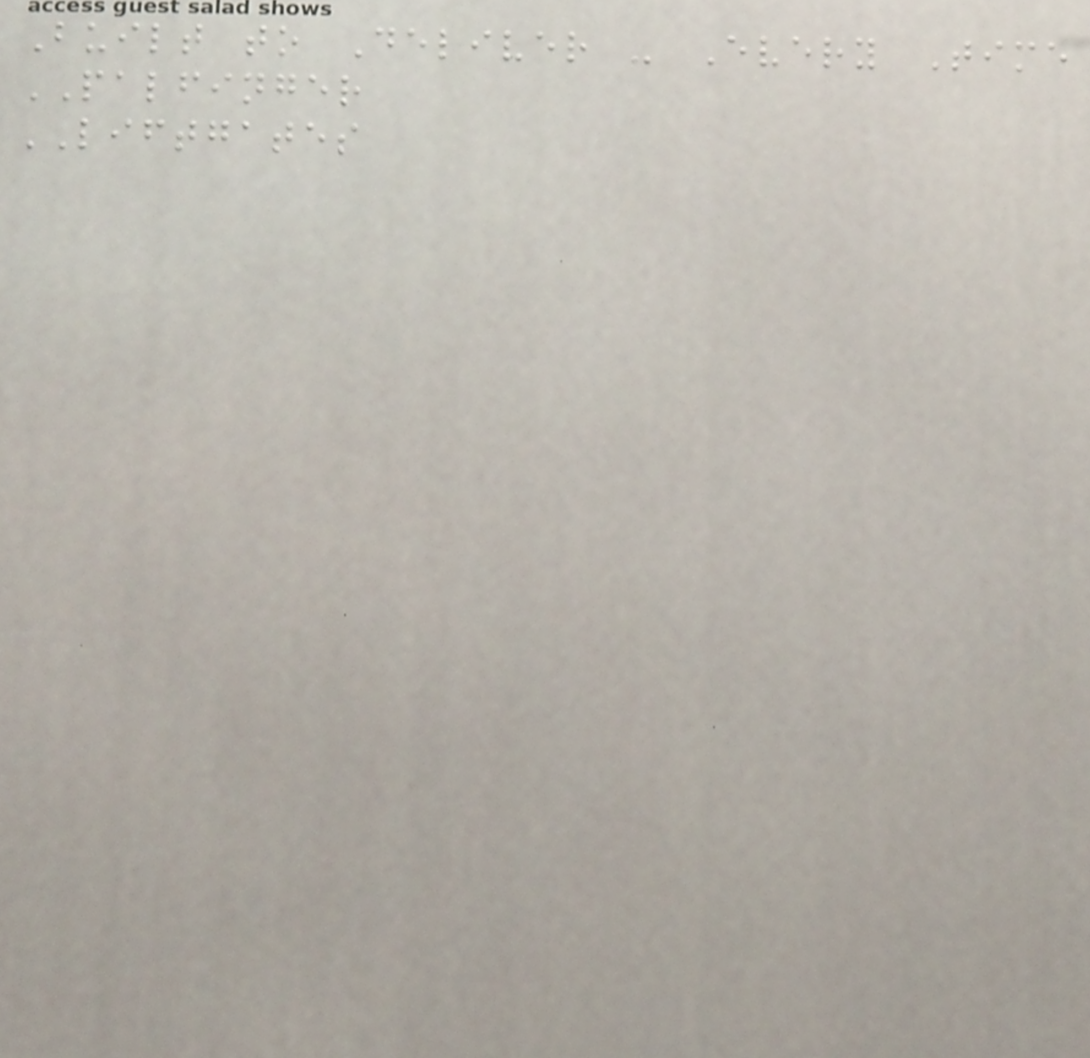Built to Deliver - Every Time
PALFINGER
LIFTGATES
